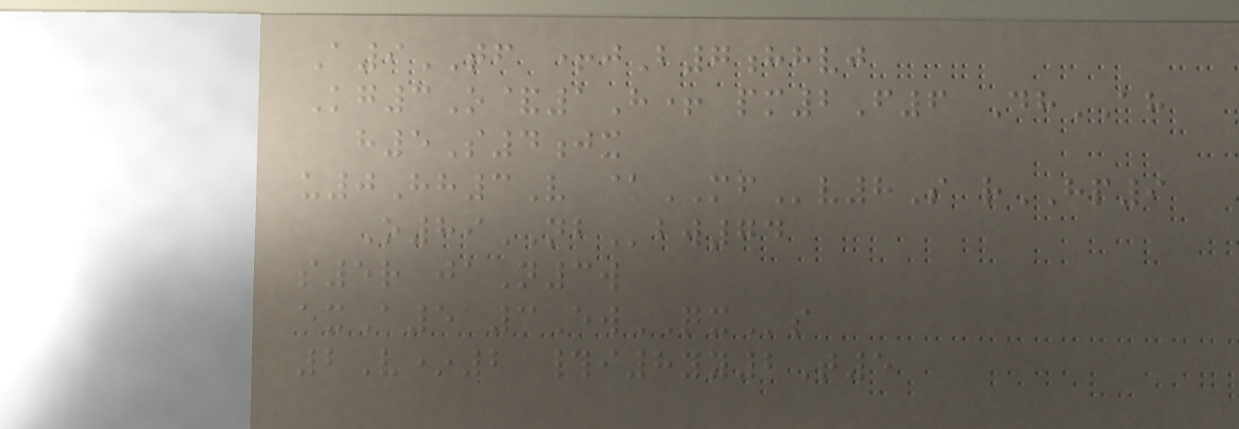A9TF +jB7hhvj
Kg3O&1H+ pm2F6 DhAH
h5S4jx
u0Hh3V @MFv8S rHP9
O89NBbw74
s5r jaN3w
exA5 3EwQXs
2V*2 #i8yy2T5
